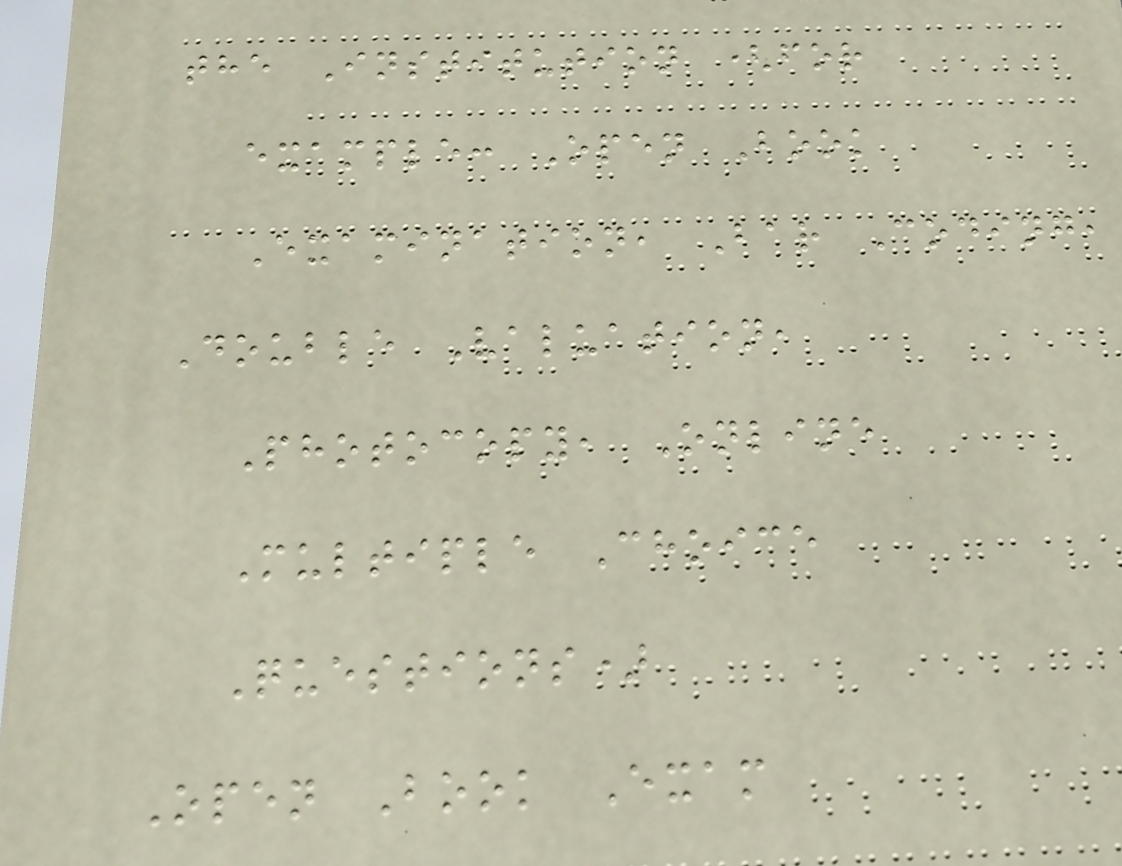the Institution (for
example: Open Book
Examination, Bar Coding,
Double Valuation,
Photocopy, Online
Multiple Choice
Questions)
Open Book Exam
